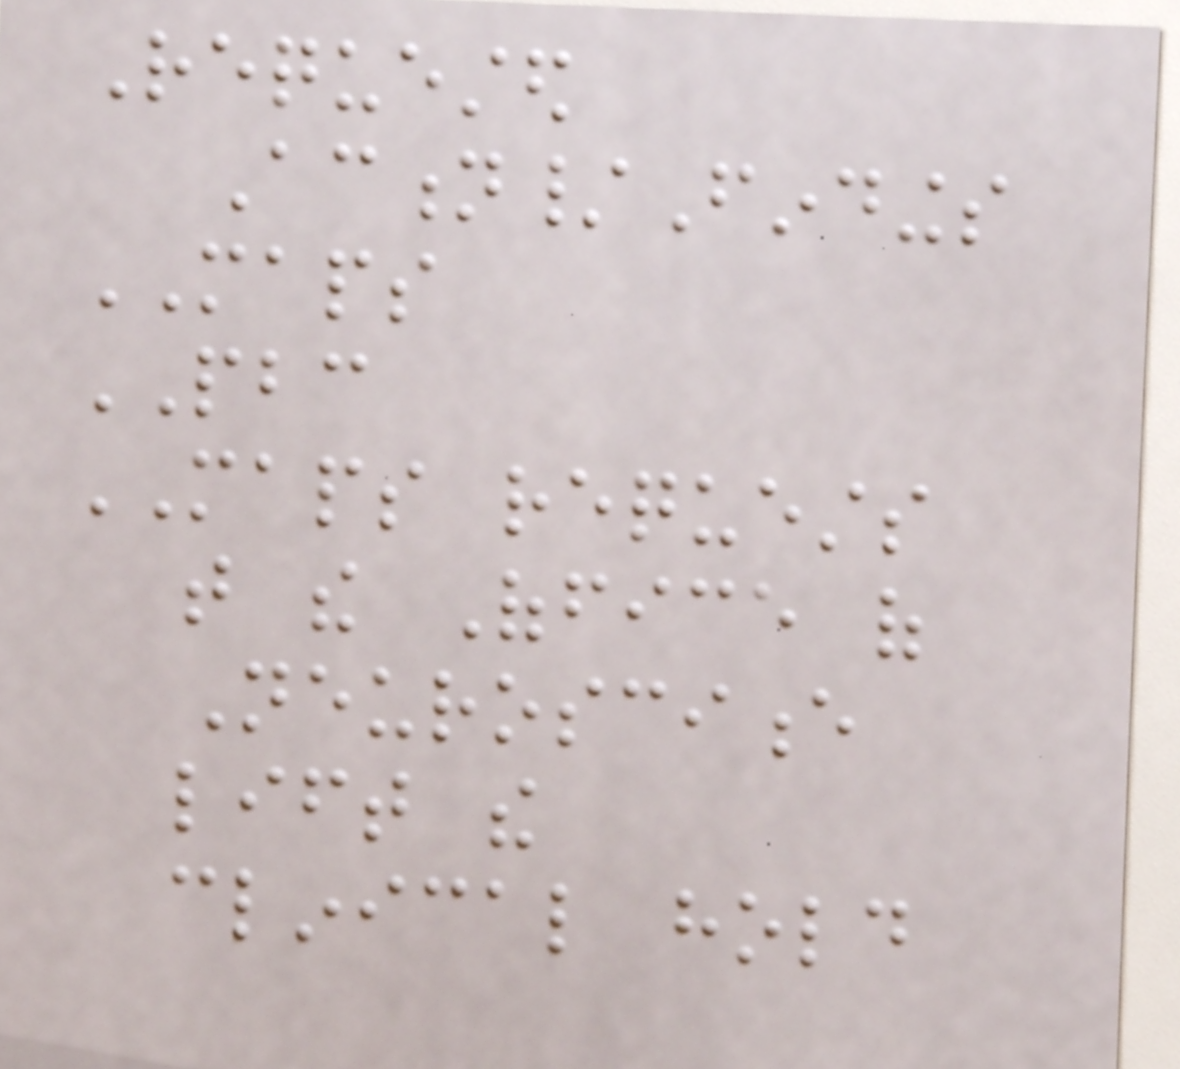Requested
Action/Findings
MAPS
PBC
MAPS requests
that the Office of
Neuroscience
lift the
clinical hold
